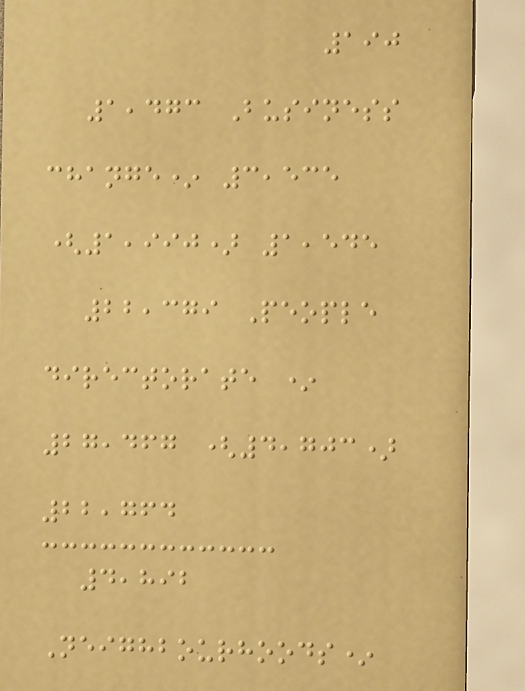190
1,473 Business
change* 3,535
(1,990) 1,545
22,379 People
directorate *
27,467 (4,703)
22,764
4,892
Neighbourhoods*
